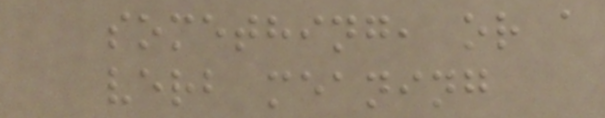something, or a
verb meaning
